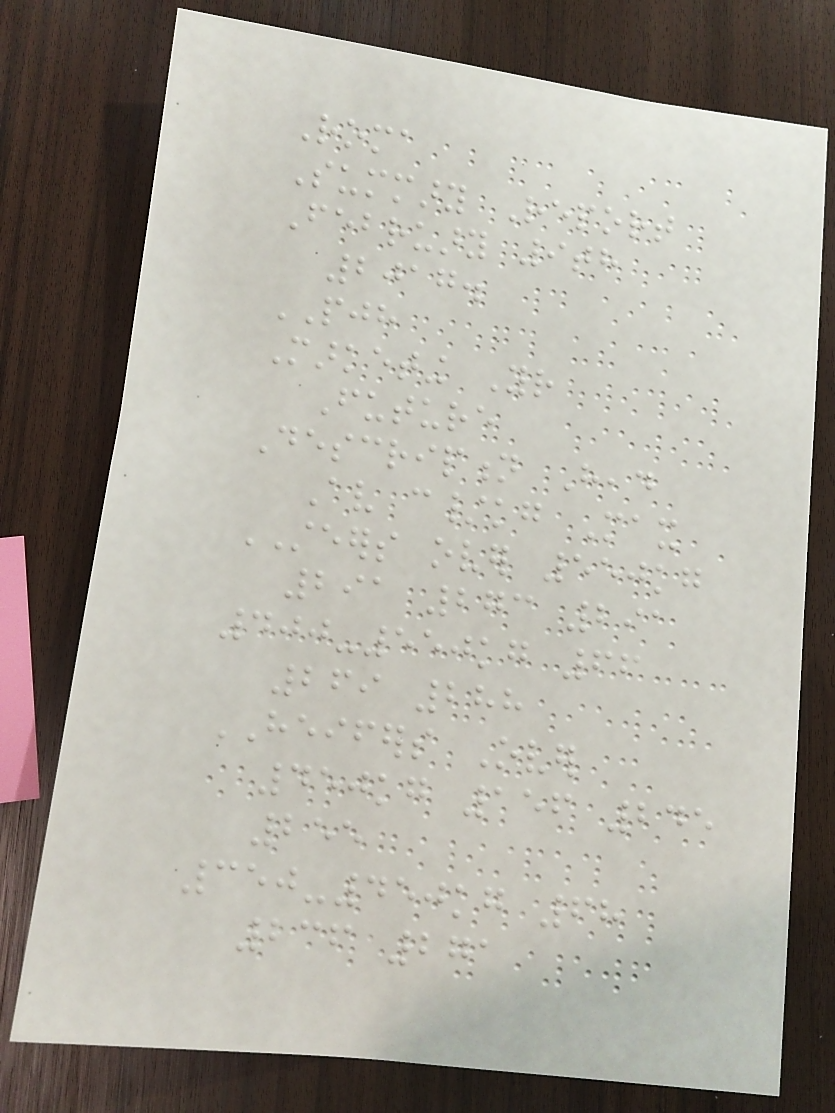Roma
Summary Report
February 9th
2017.
PJH
Marketing Your
Future
Description Head
Av c/kg Max
STEERS over 550kg
291 273 291
400-550kg 66
269 288
HEIFERS Over
450kg 156 245
255
350-450kg 68
236 271
